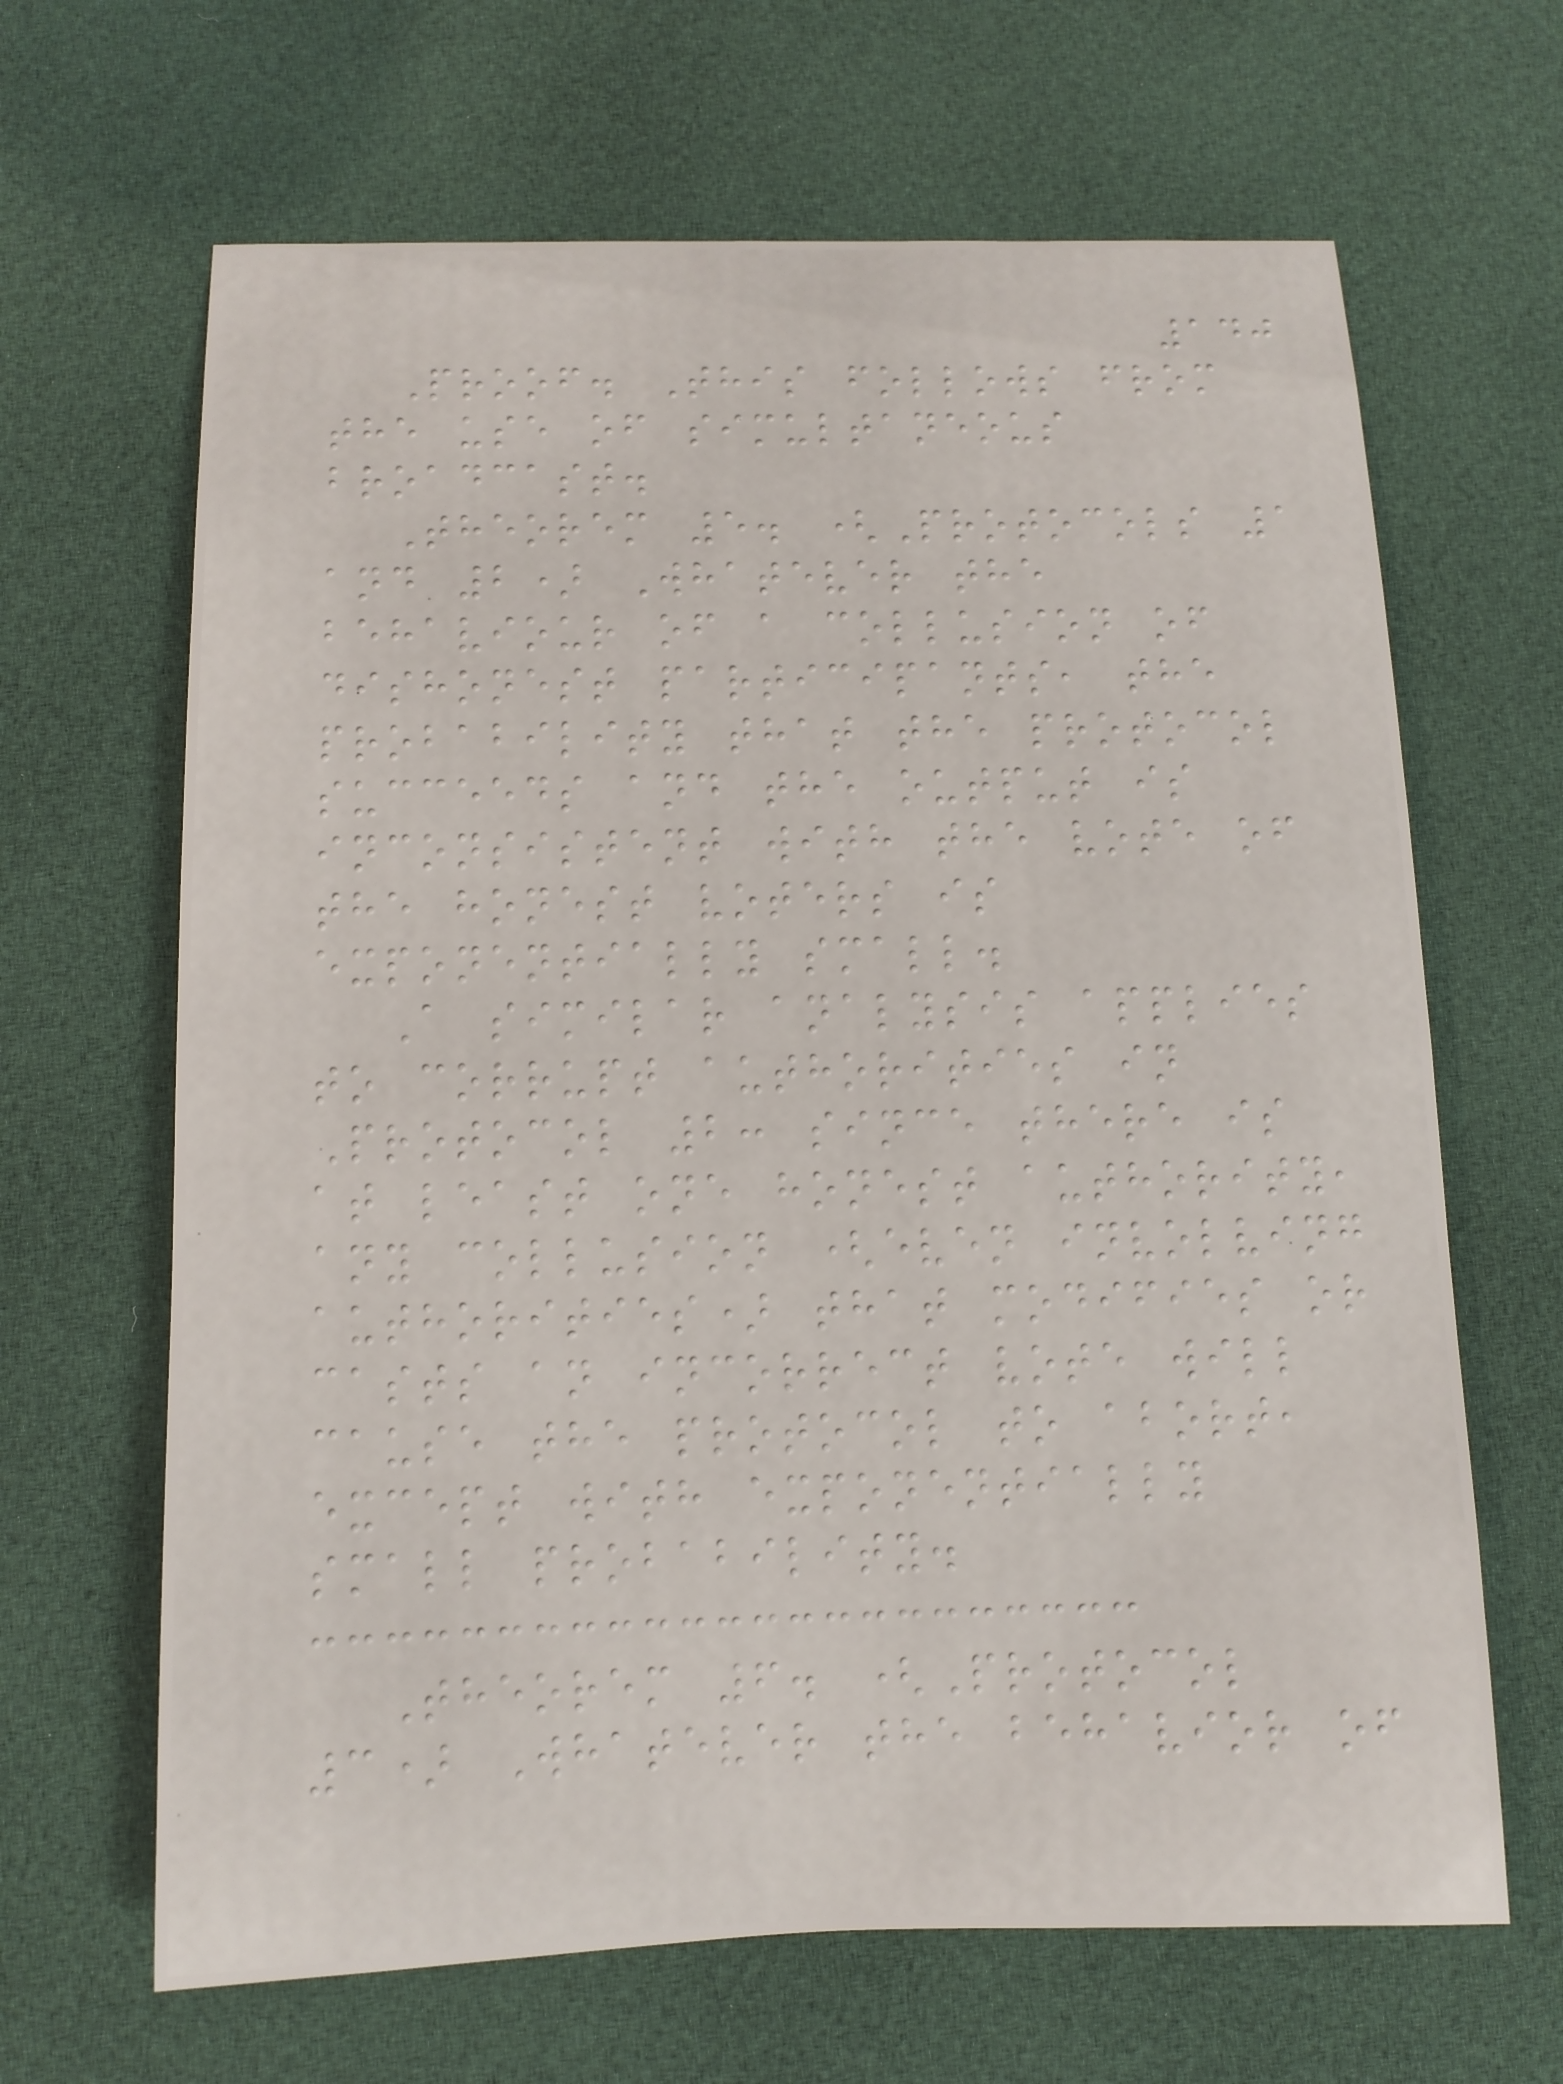140
Proof. This follows from
the use of simultaneous
broadcast.
Theorem 5. (Protocols 1
and 2) Whatever the
behaviour of a collusion of
dishonest participants, the
probability that the protocol
succeeds and the output is
inconsistent with the vote of
the honest voters is
exponentially small.
A similar analysis applies
to corrupt authorities in
Protocol 2: since there is
at least one honest authority,
any collusion (even involving
authorities) that modifies or
casts an incorrect vote will
cause the protocol to abort,
except with exponentially
small probability.
Theorem 6. (Protocol
3) Whatever the behavior of
